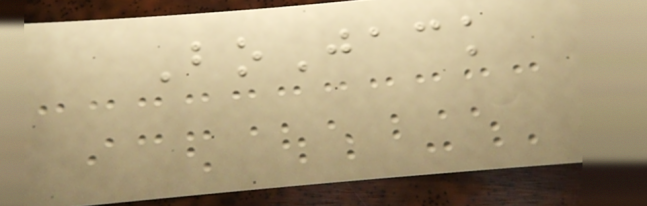BoJack
